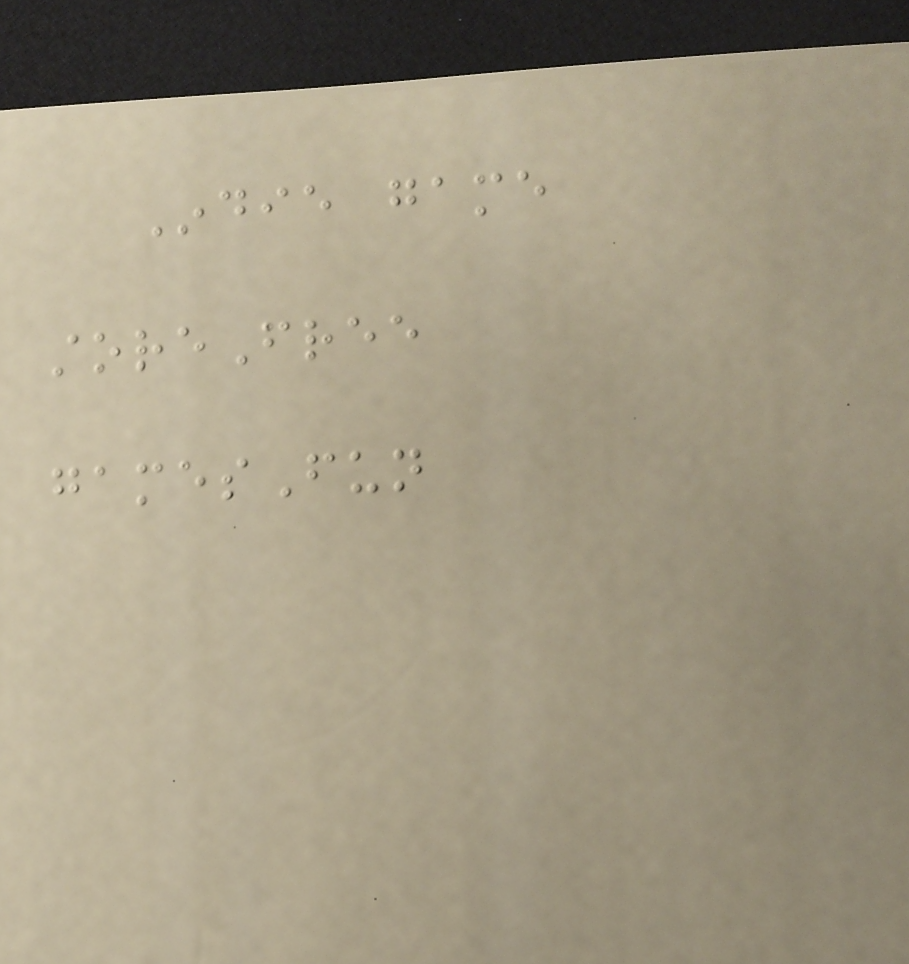Indie game
storeFree
gamesFun
